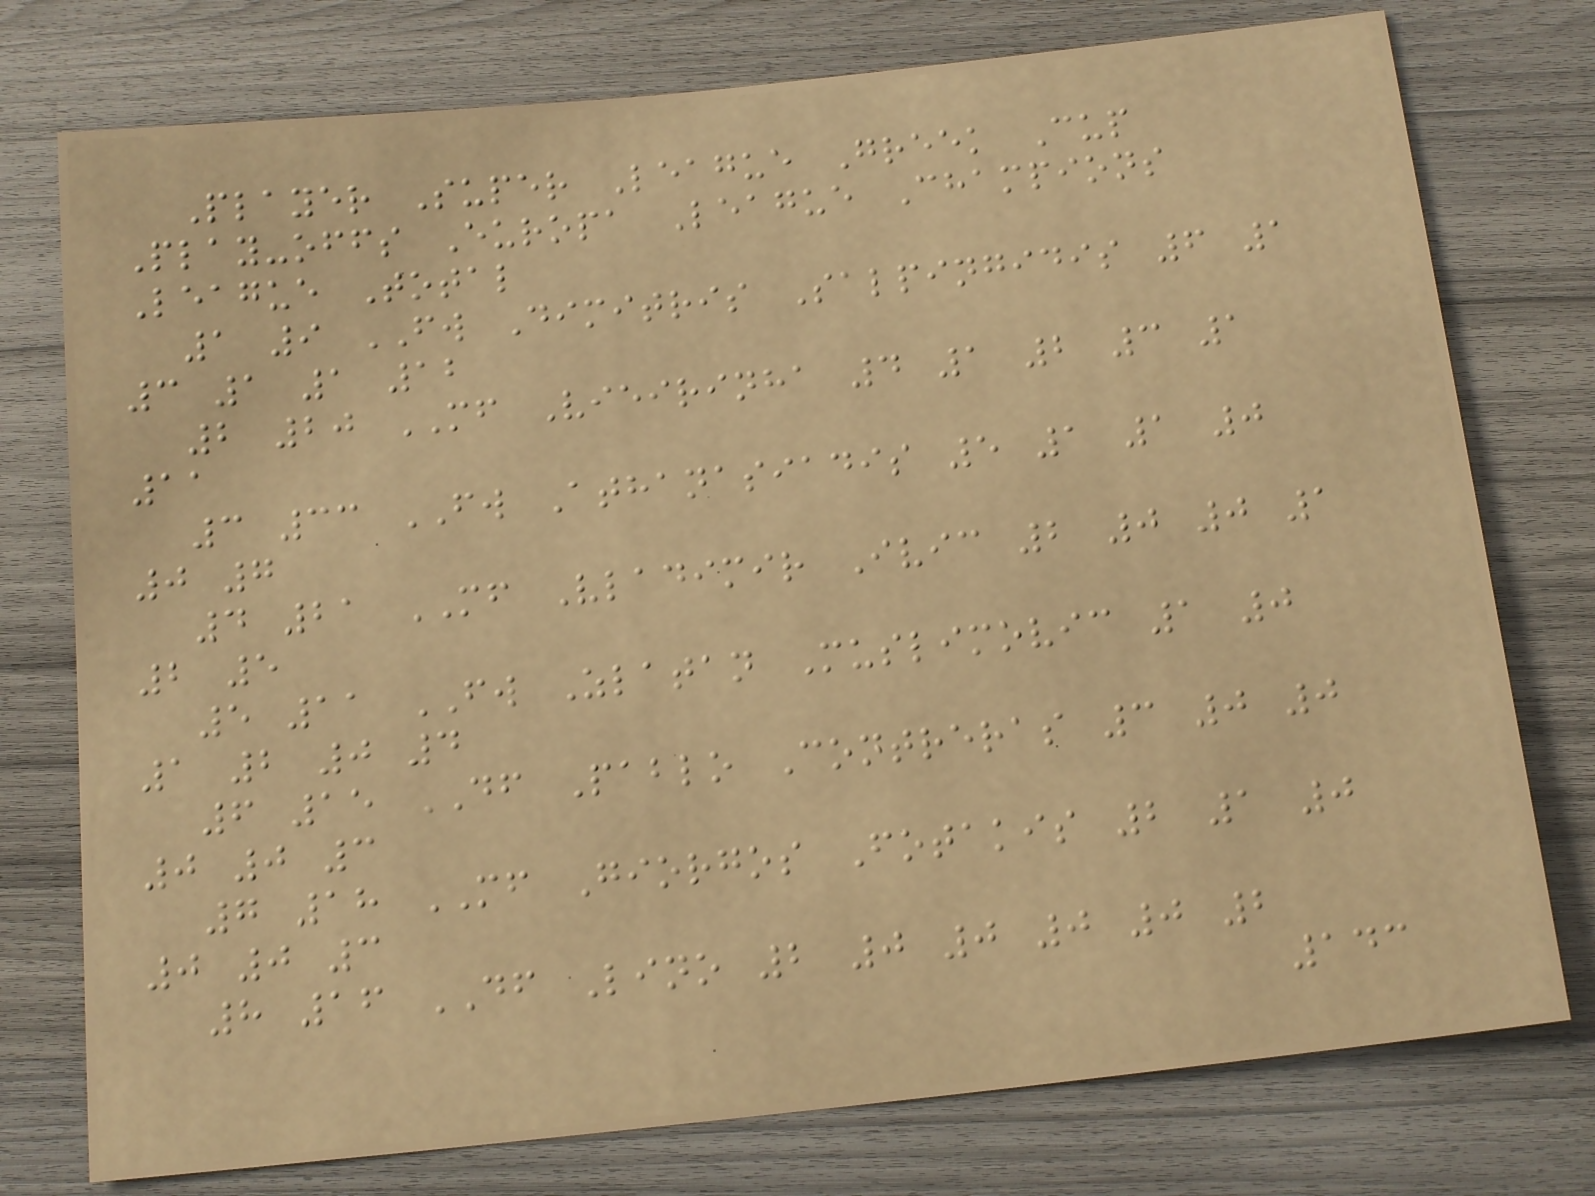Player Super League Greek Cup
Play-offs Europa League Champions
League Total
1 9 FW Dimitris Salpingidis 6 1
3 1 1 12
2 20 MF Vieirinha 4 1 2 3 1
11
3 33 FW Athanasiadis 5 1 1 0
0 7
4 21 MF Vladimir Ivic 2 0 0 1
2 5
5 11 FW Zlatan Muslimovic 1 0
1 2 0 4
6 15 DF Pablo Contreras 3 0 0
0 0 3
7 18 MF Giorgos Fotakis 2 1 0
0 0 3
8 16 DF Lino 2 0 0 0 0 2
143
